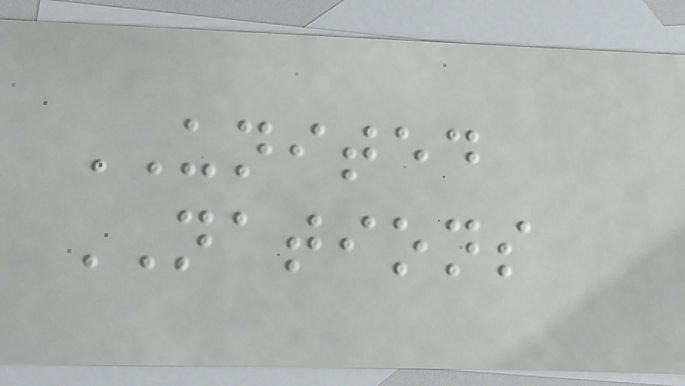UNITED
NATIONS
